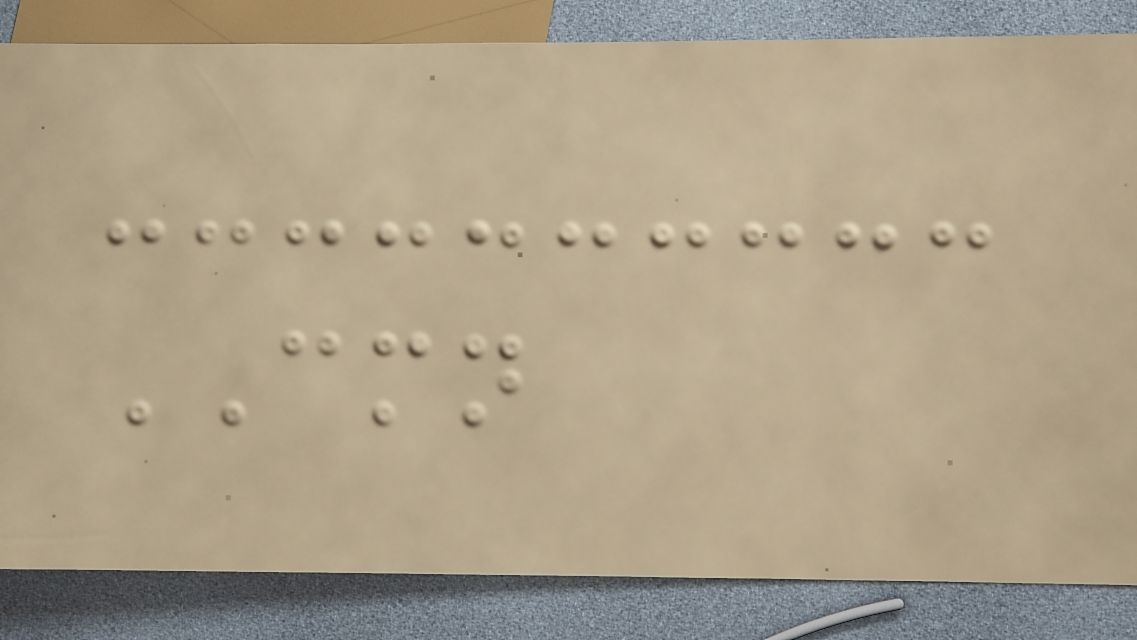CMN
